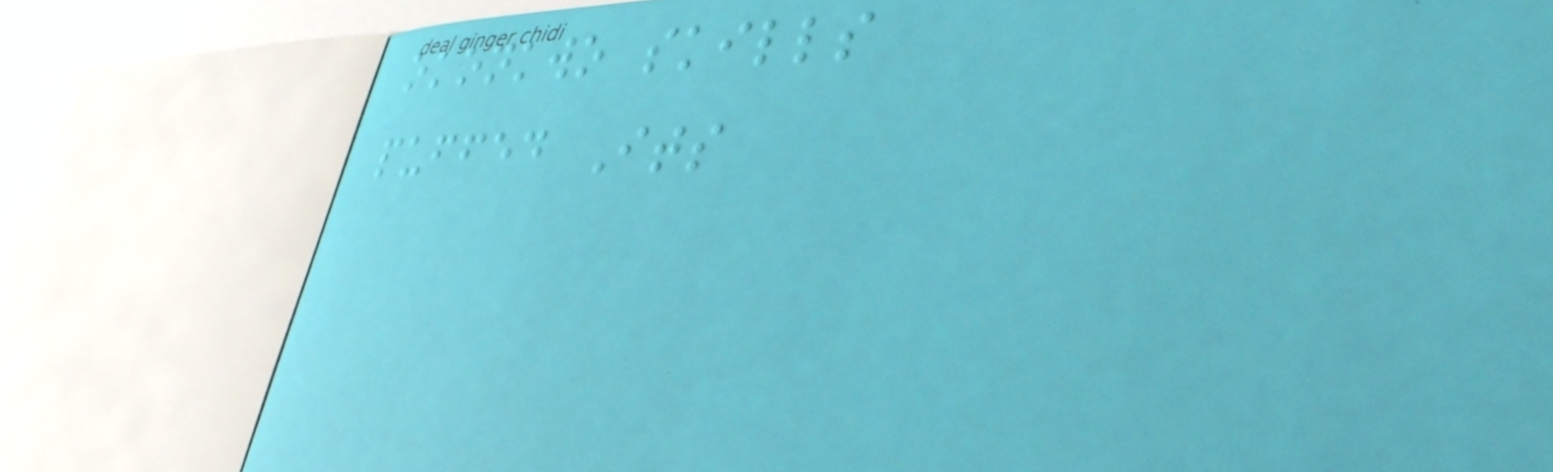okonkwo skills
puffed Its
